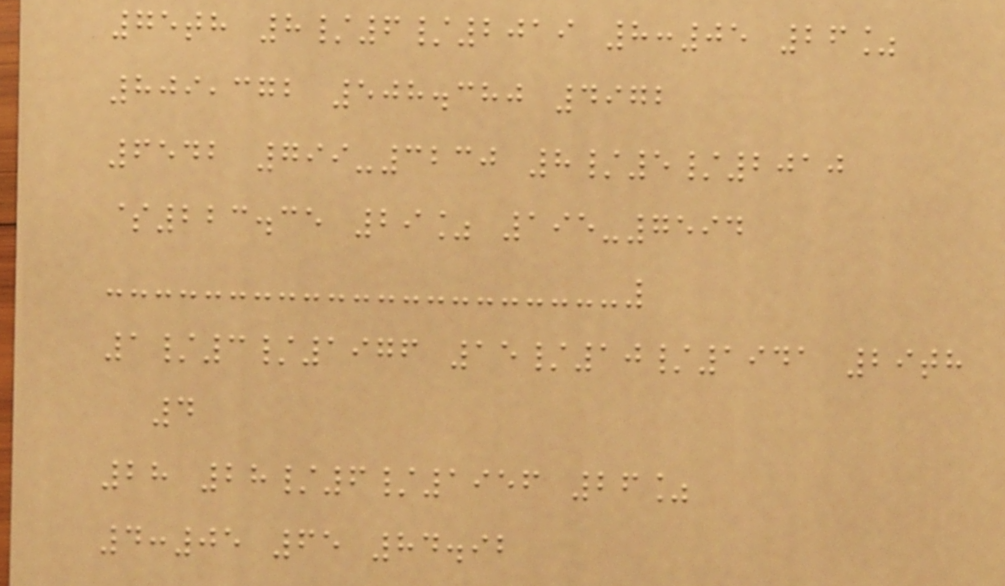75th 8/6/2019 8:05 26%
809,372 508.380 4972
6542 799-3230 8/5/2010
$223.35 29% 195-7594
1/3/1976 15/10/1941 29th
4
28 28/6/1956 26%
4:05 65 84.92
